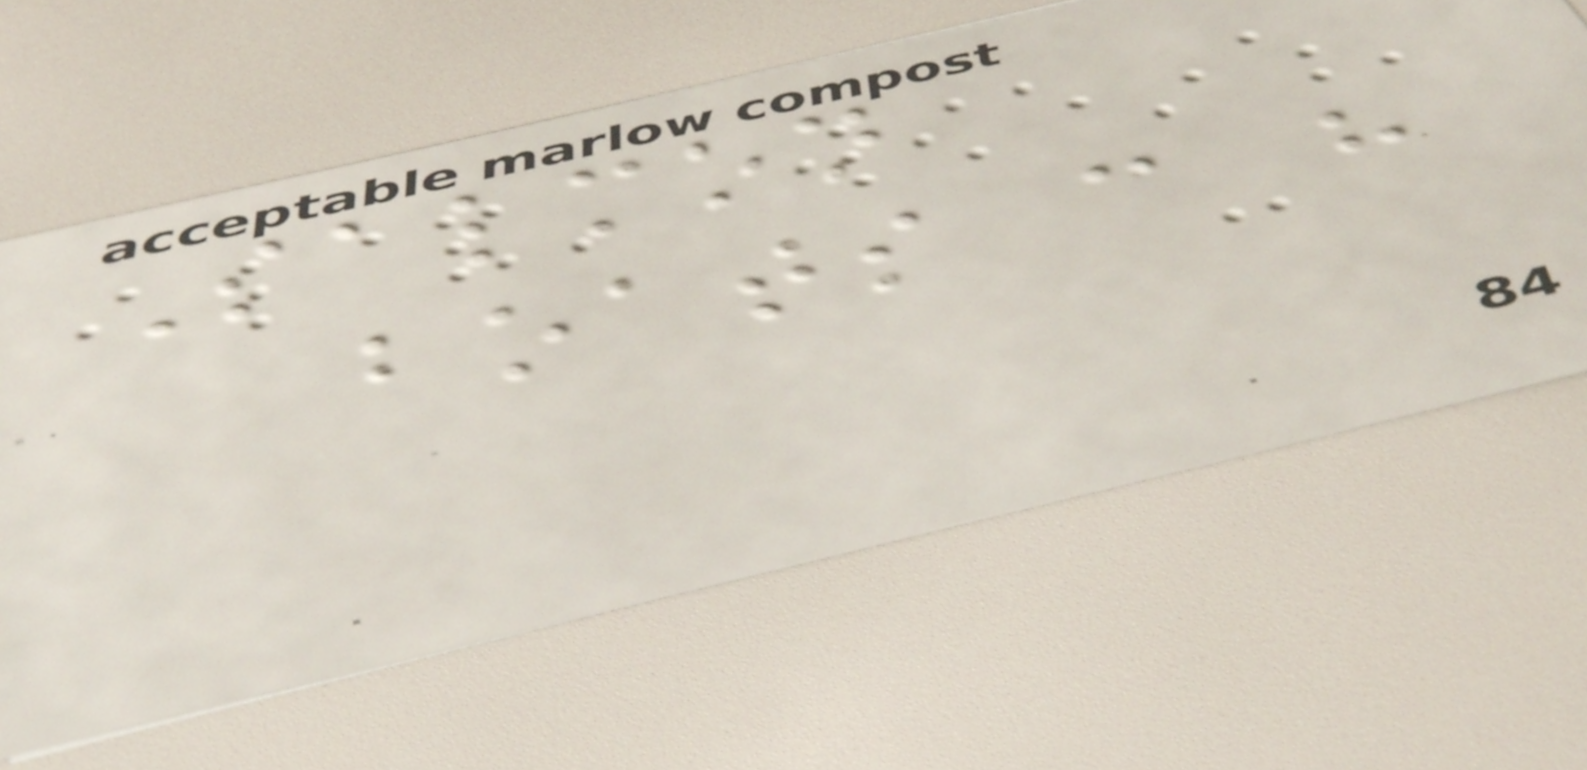Salmon
boats can have
